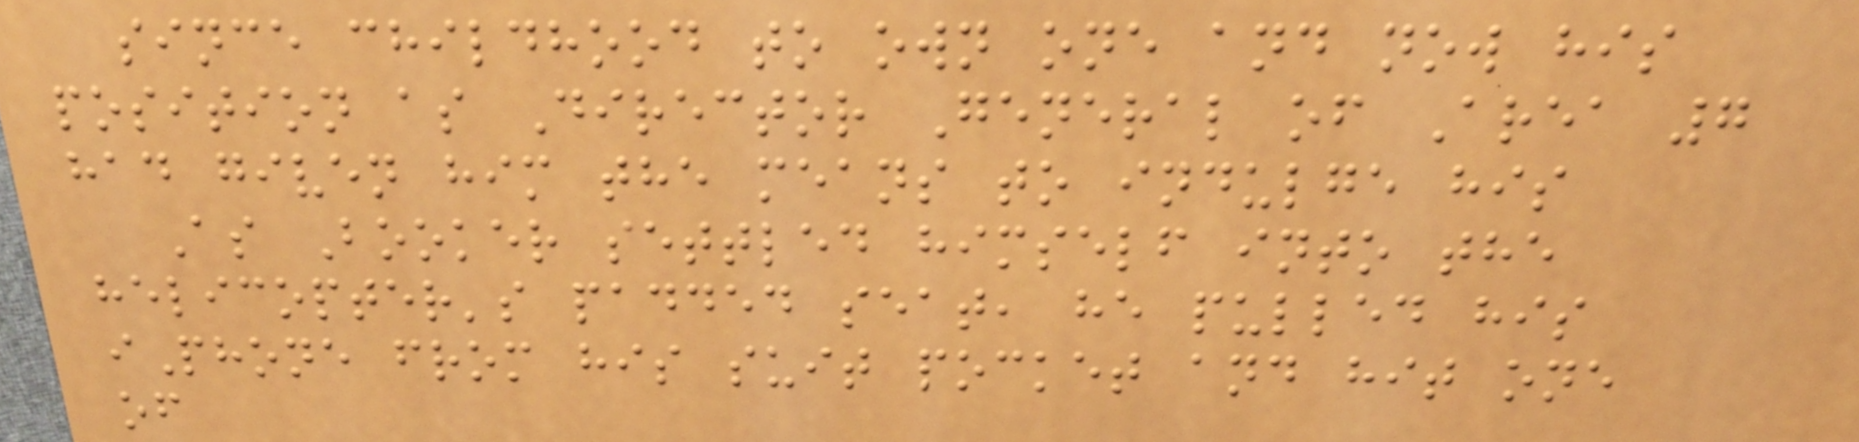since childhood to own one and now his
position as Director General of Area 7
had given him the means to indulge his
As Booker settled himself into the
helicopter's padded seat, he pulled his
iPhone from his suit pocket and hit one
of
